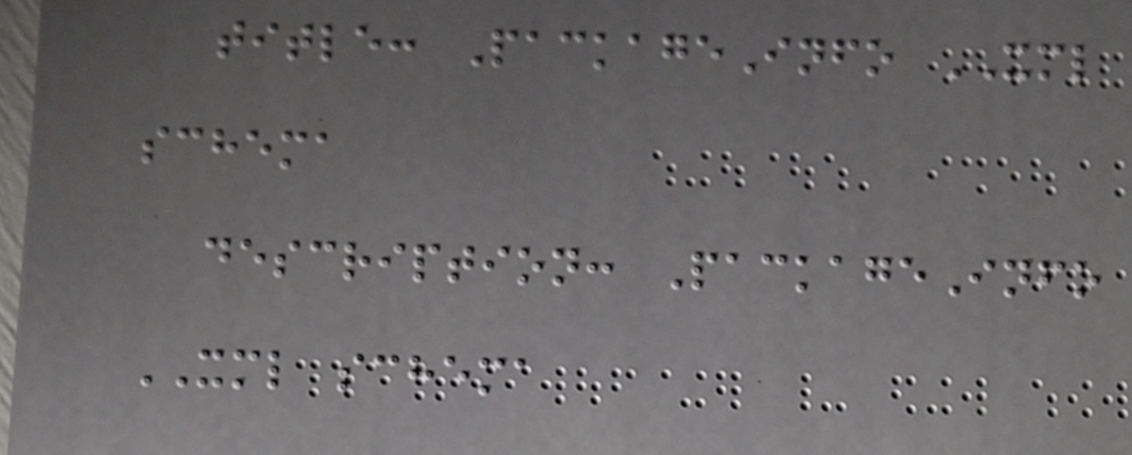title: PackageInfo XML
schema
description: PackageInfo
XML schema
